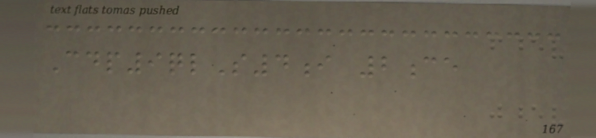Cdp9qlS4i 2ce
